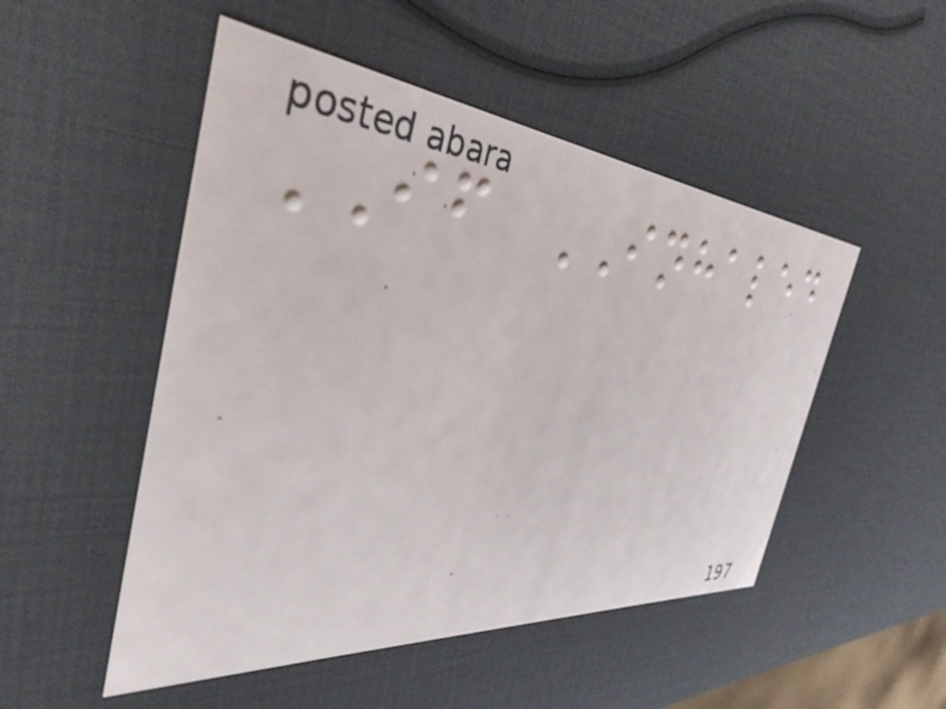IF INHALED
